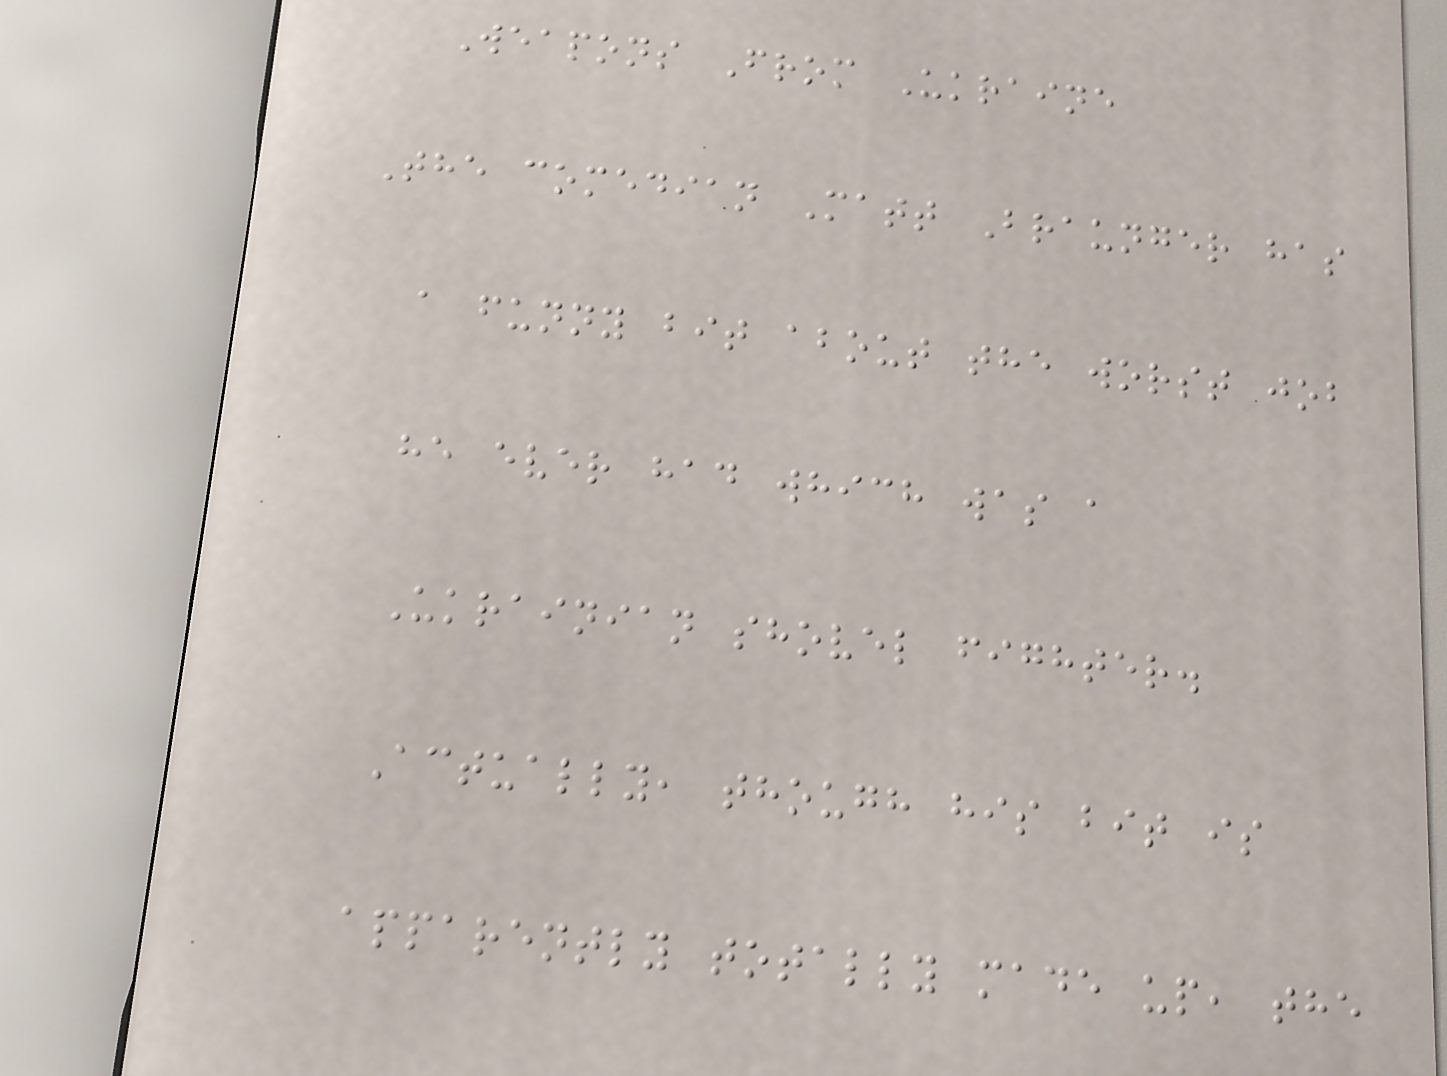Weapons From Ukraine
The comedian Matt Braunger has
a funny bit about the worst job
he ever had which was a
Ukrainian shovel fighter.
Actually, though his bit is
apparently totally made up, the
